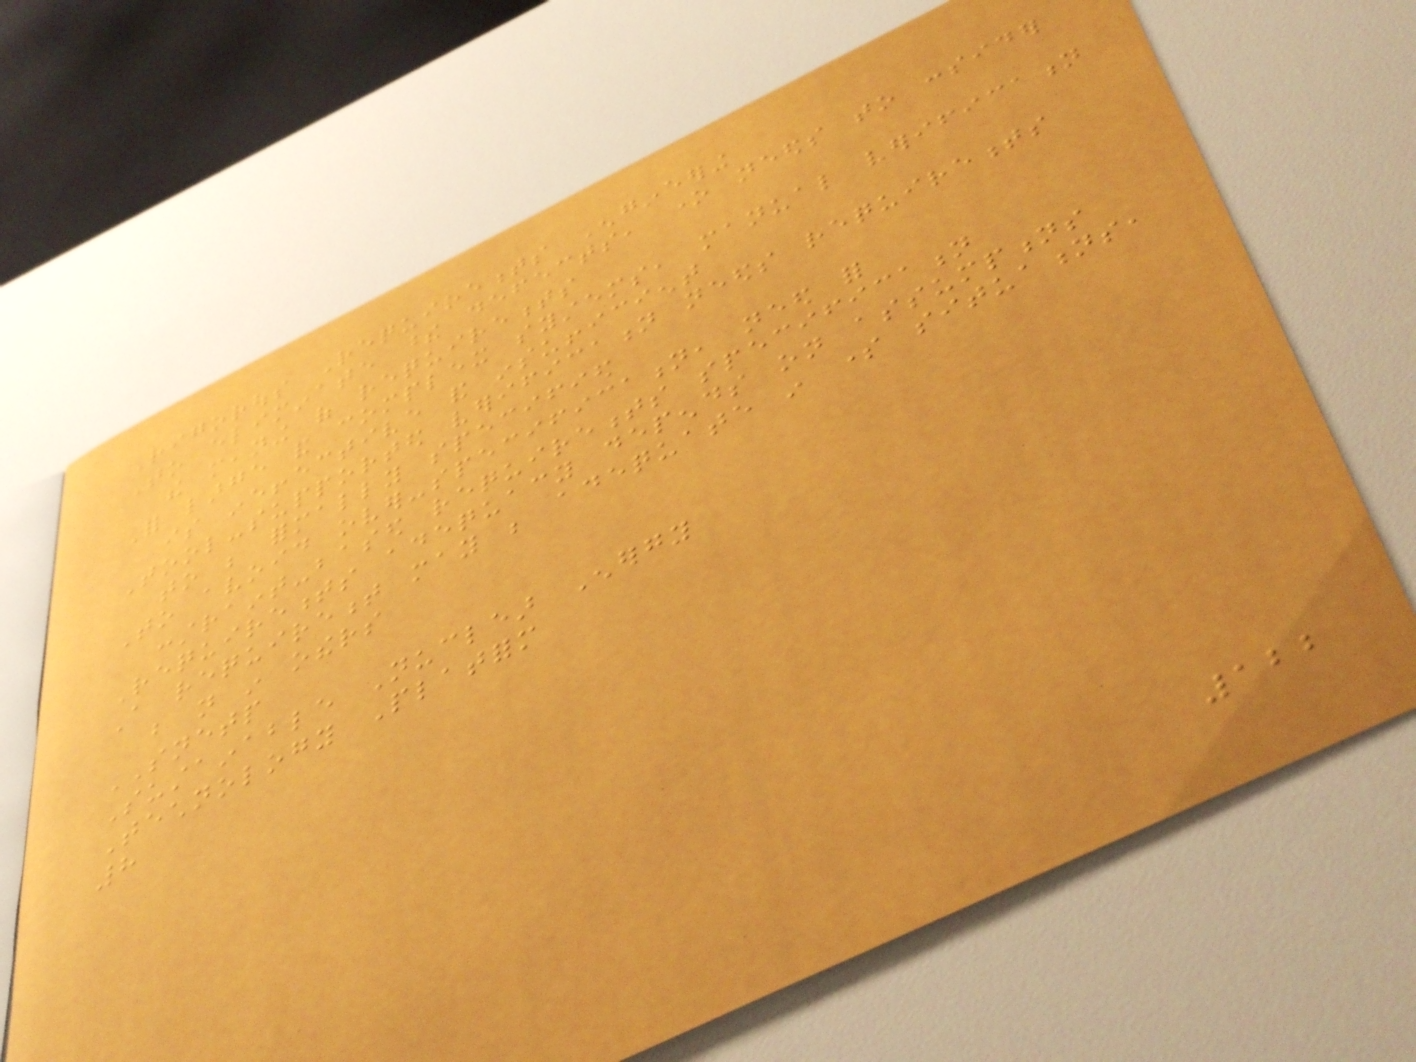Rigorous Requirements Engineering
To eliminate these defects, one needs to consider
the meaning of requirements
For large and complex systems, manual verification
is ineffective and insufficient
Tool-supported verification needs requirements
to be formally specified
To avoid over-specification, need for
constraint-based requirements specification
Requirements adequacy depends on assumptions
A requirement may be adequate in some situations,
but not in others
SNETP
Sustainable Nuclear Energy
Technology Platform
8
122
